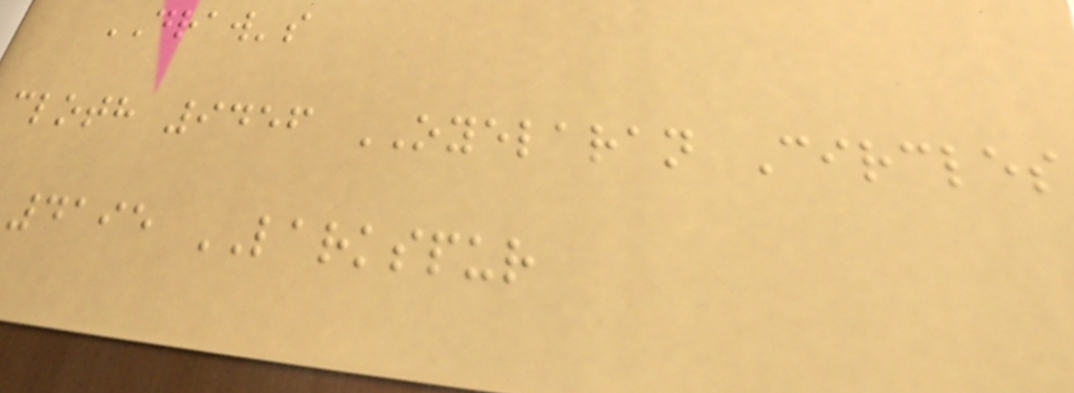DRAW's
cloth 9456 OYELARAN Circles
4195 LARKSPUR
